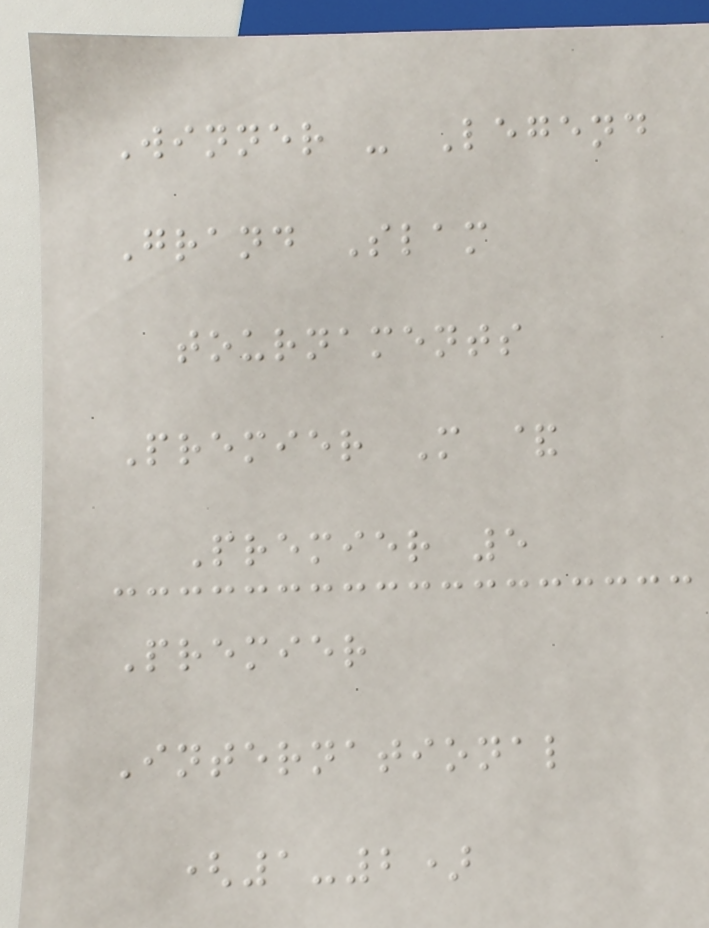Winner - Legend
Grand Slam
tournaments
Premier M &
Premier 5
Premier
International
(1-2)
